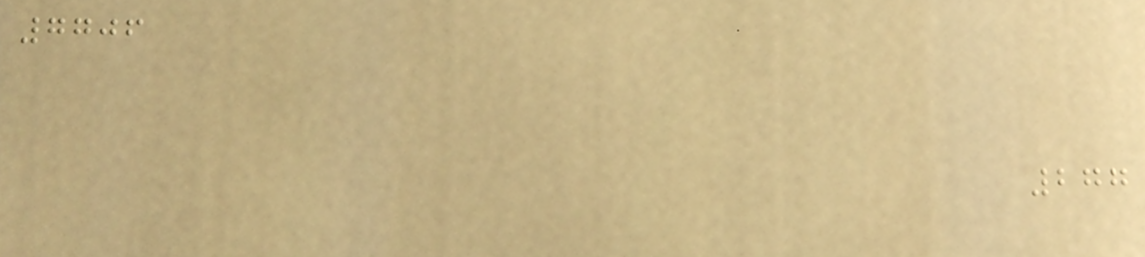7706
277
